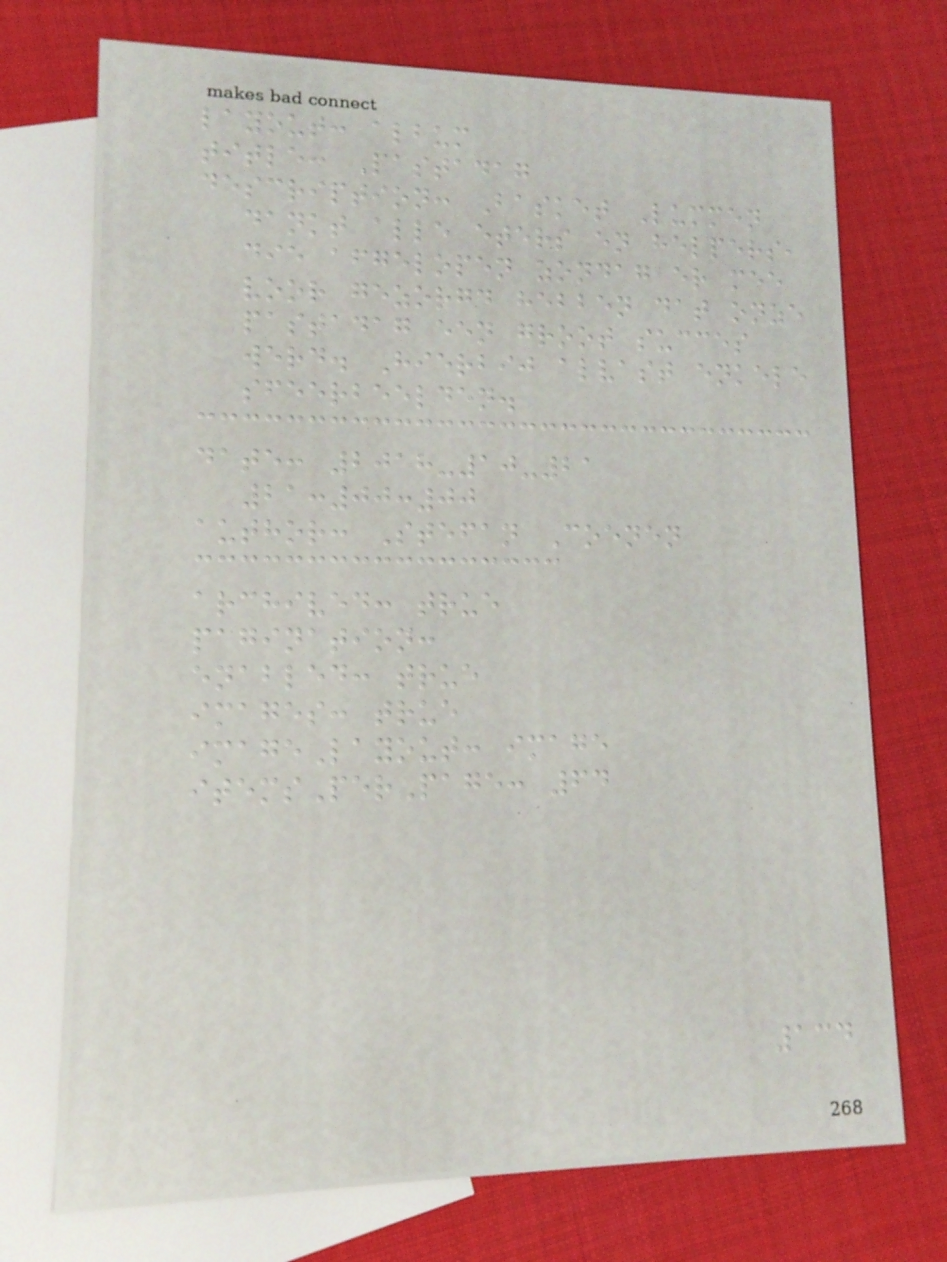layout: album
title: Pastadag
description: Basket Lummen
dankt alle eters en helpers,
die afgelopen zondag er mee
voor gezorgd hebben dat onze
pastadag een groot succes
werd. Hierbij alvast enkele
sfeerbeelden.
date: 2018-10-21
21:00:00
author: Stefan Coenen
archived: true
pagination:
enabled: true
images: true
imageLayout: image
itemsPerPage: 64
134
